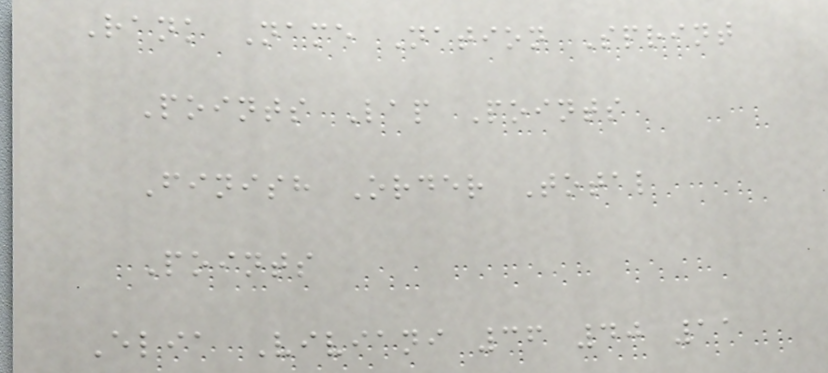Rank Name Nation Sprint
Points Lap Points
Finish Order Total
Points
Elia Viviani 36 40 11
